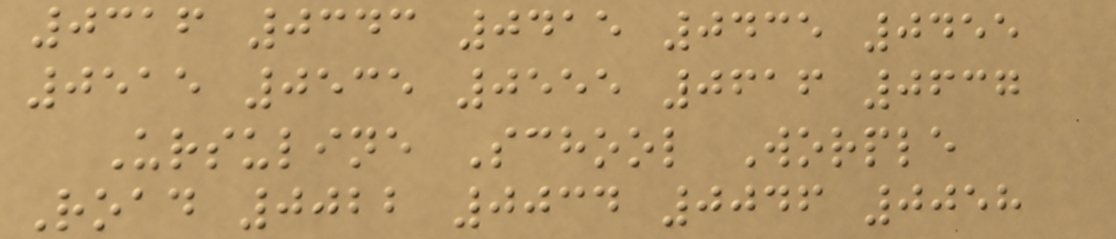0316 0343 0415 0435 0455
0515 0535 0555 0616 0637
Ursuline School Worple
Road 0022 0034 0046 0058
